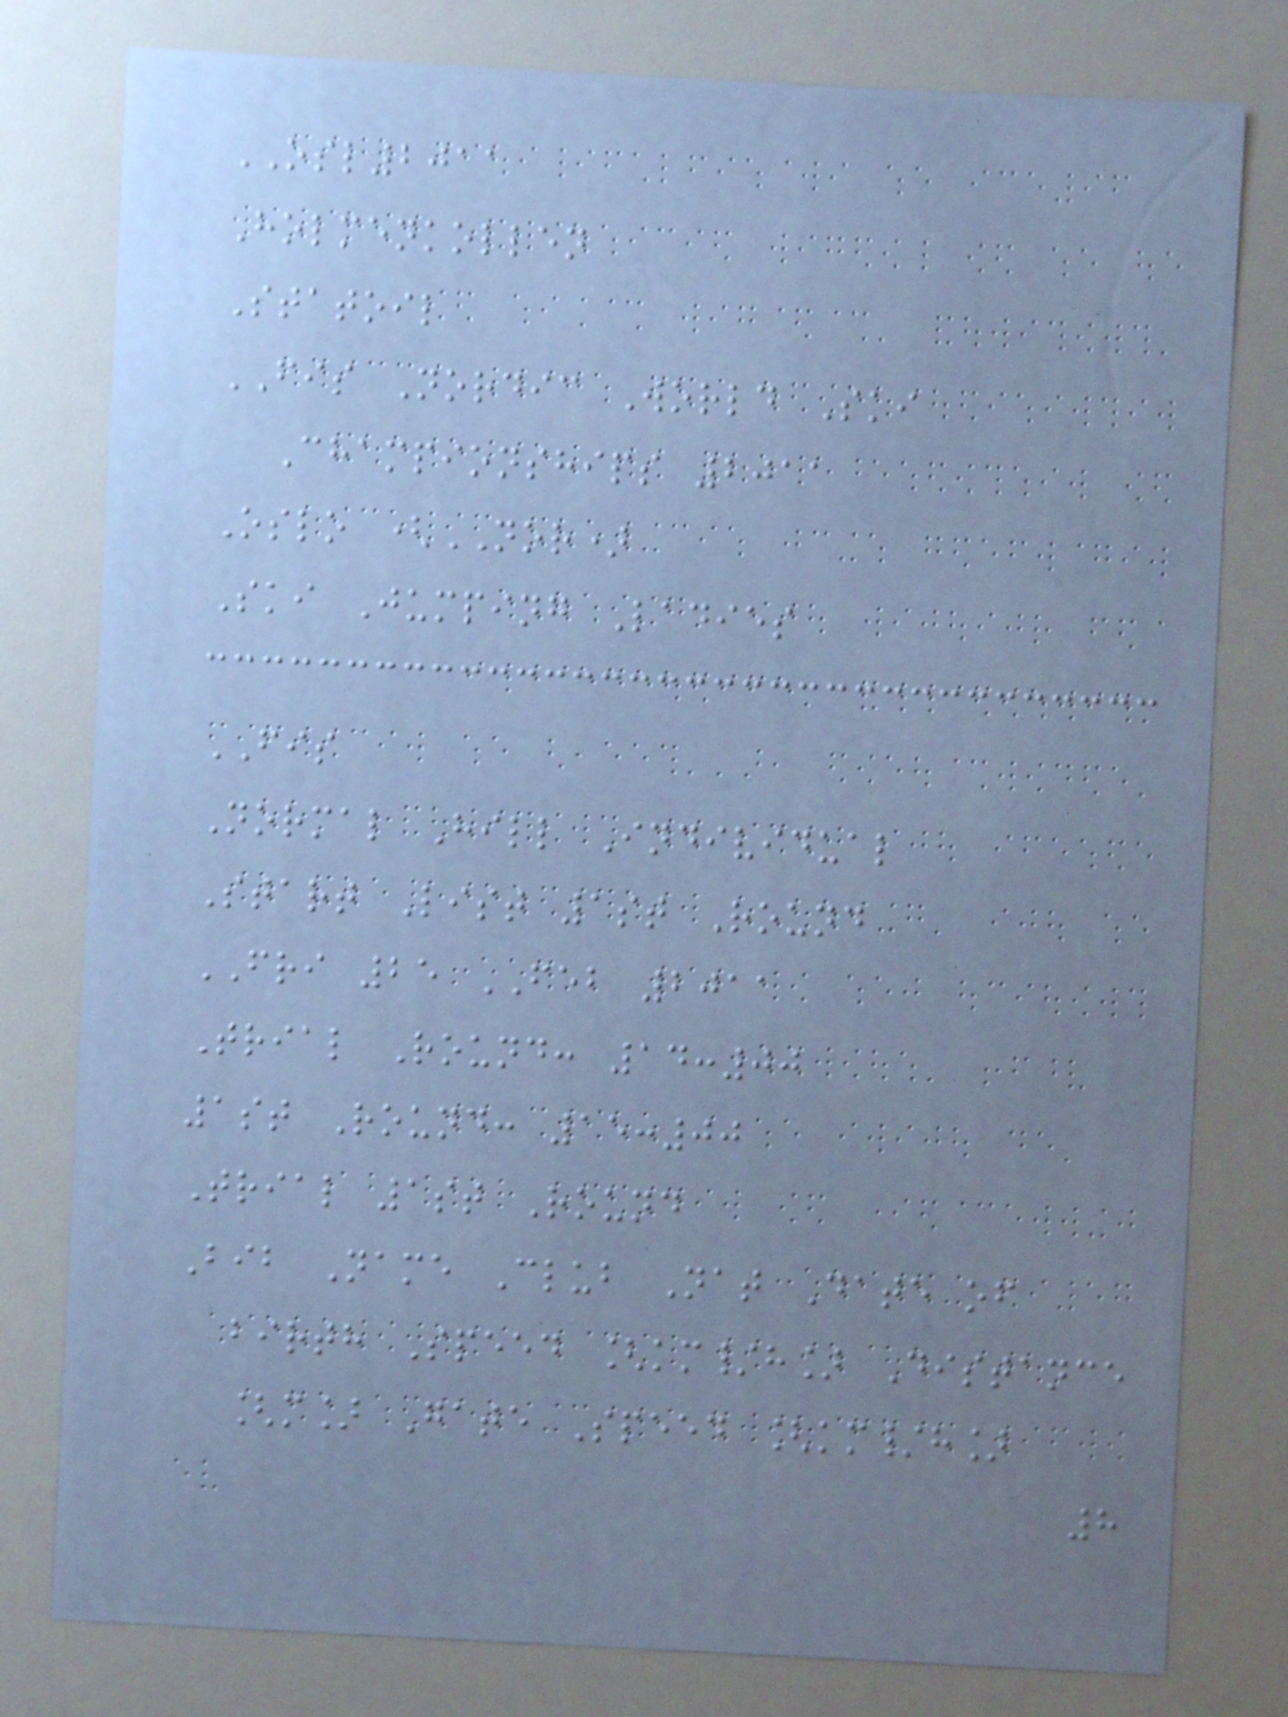OSL2011
Holmenkollen
Statoil
FIS Nordic World Ski
Championships 2011
Oslo (NOR)
Ski Jumping Ladies
FIS
Normal Hill Individual
Start List 1st Round
FRI 25 FEB 2011
Trial Round: 14:00
1st Round: 15:00
Trial 1st Round
Bib Name Club Nat Date of
birth Speed [km/h] Distance
[m] Gate Speed [km/h]
8
